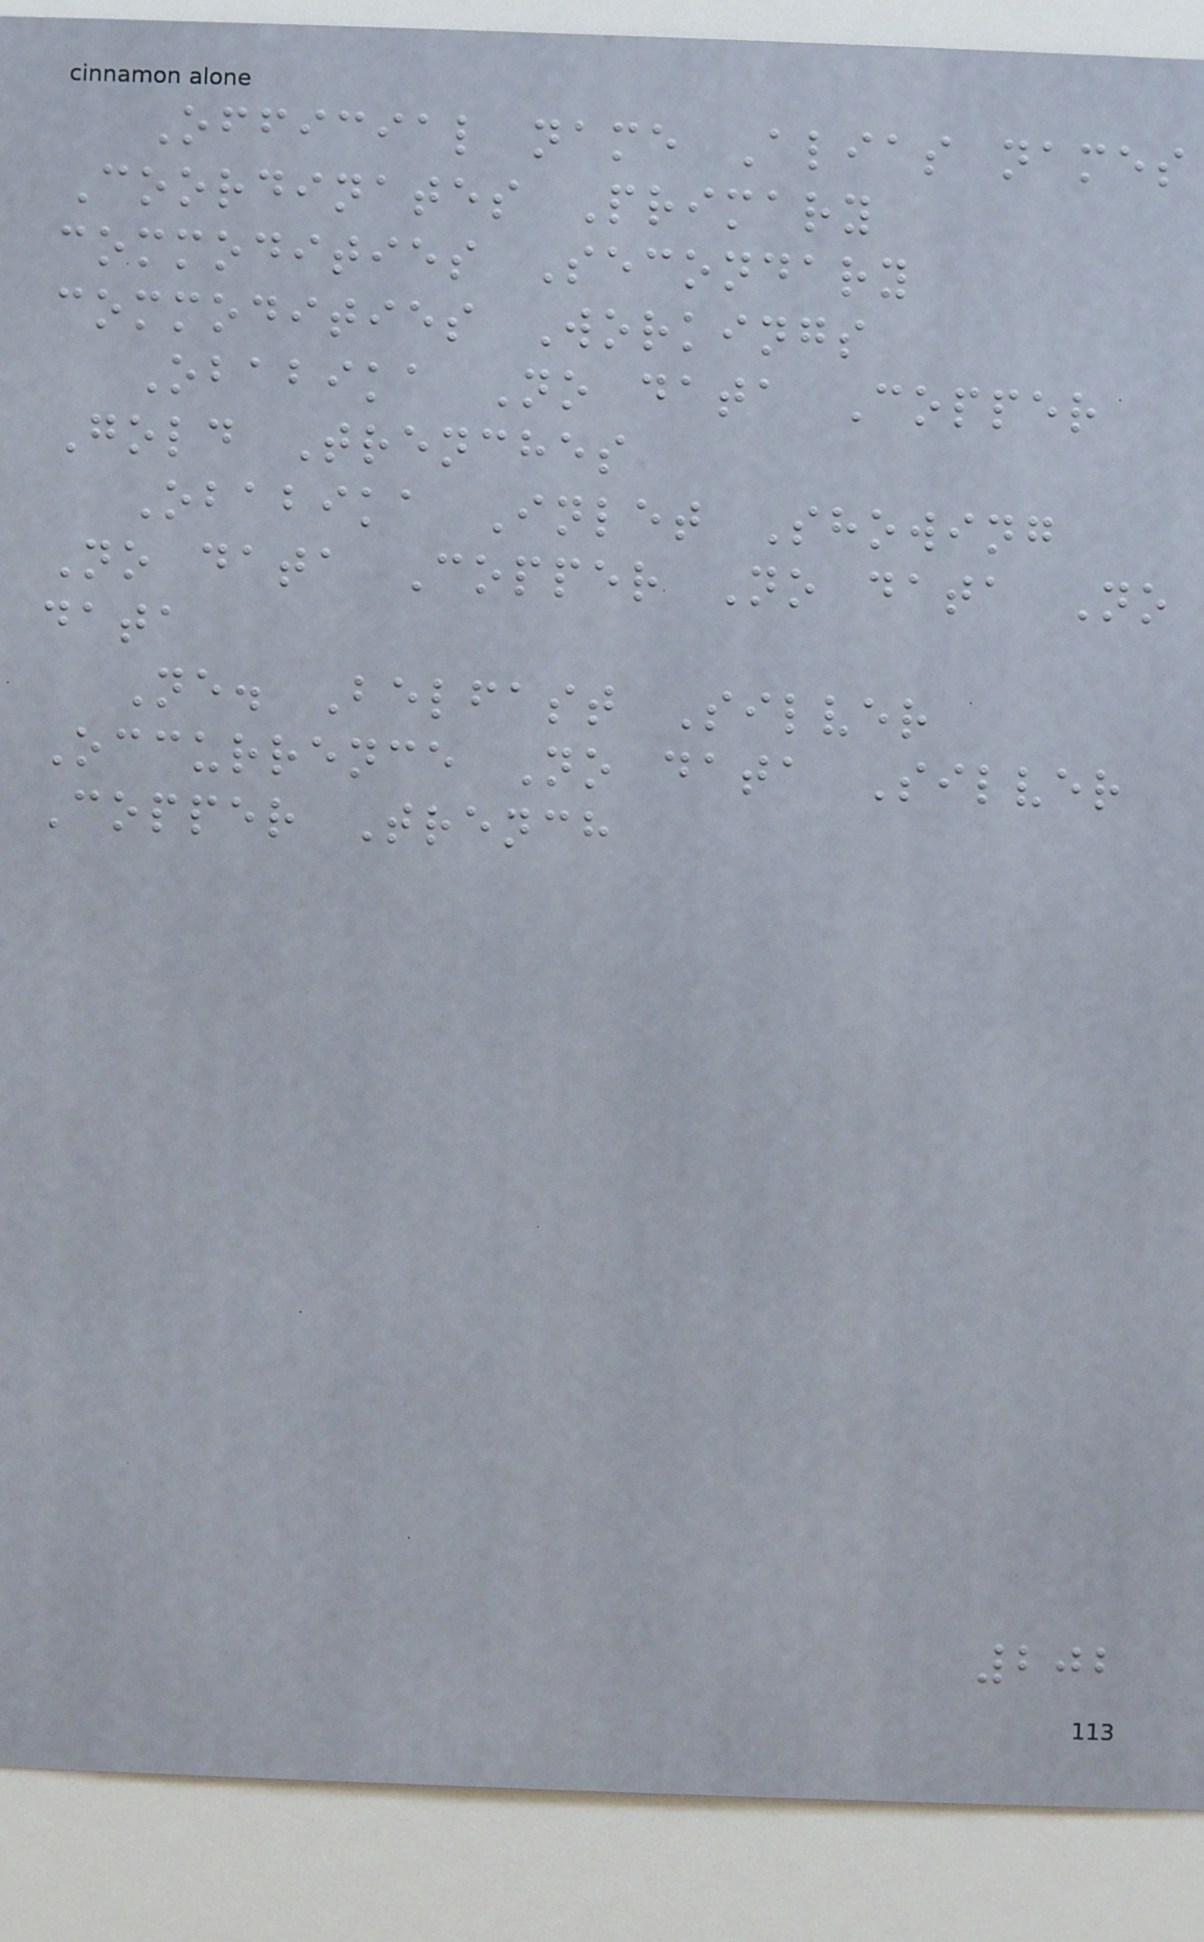Official name Alias names
Coordinates Primary
commodities Secondary
commodities Workings
Obabika No data Copper
Gold Trenches
Obabika Inlet Showing
No data Copper No data No
data
Ne. Belfast Silver
Occurrence No data Silver
Copper Trench
202
